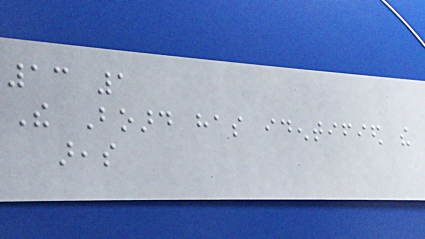13 1
The Board has identified the
areas
